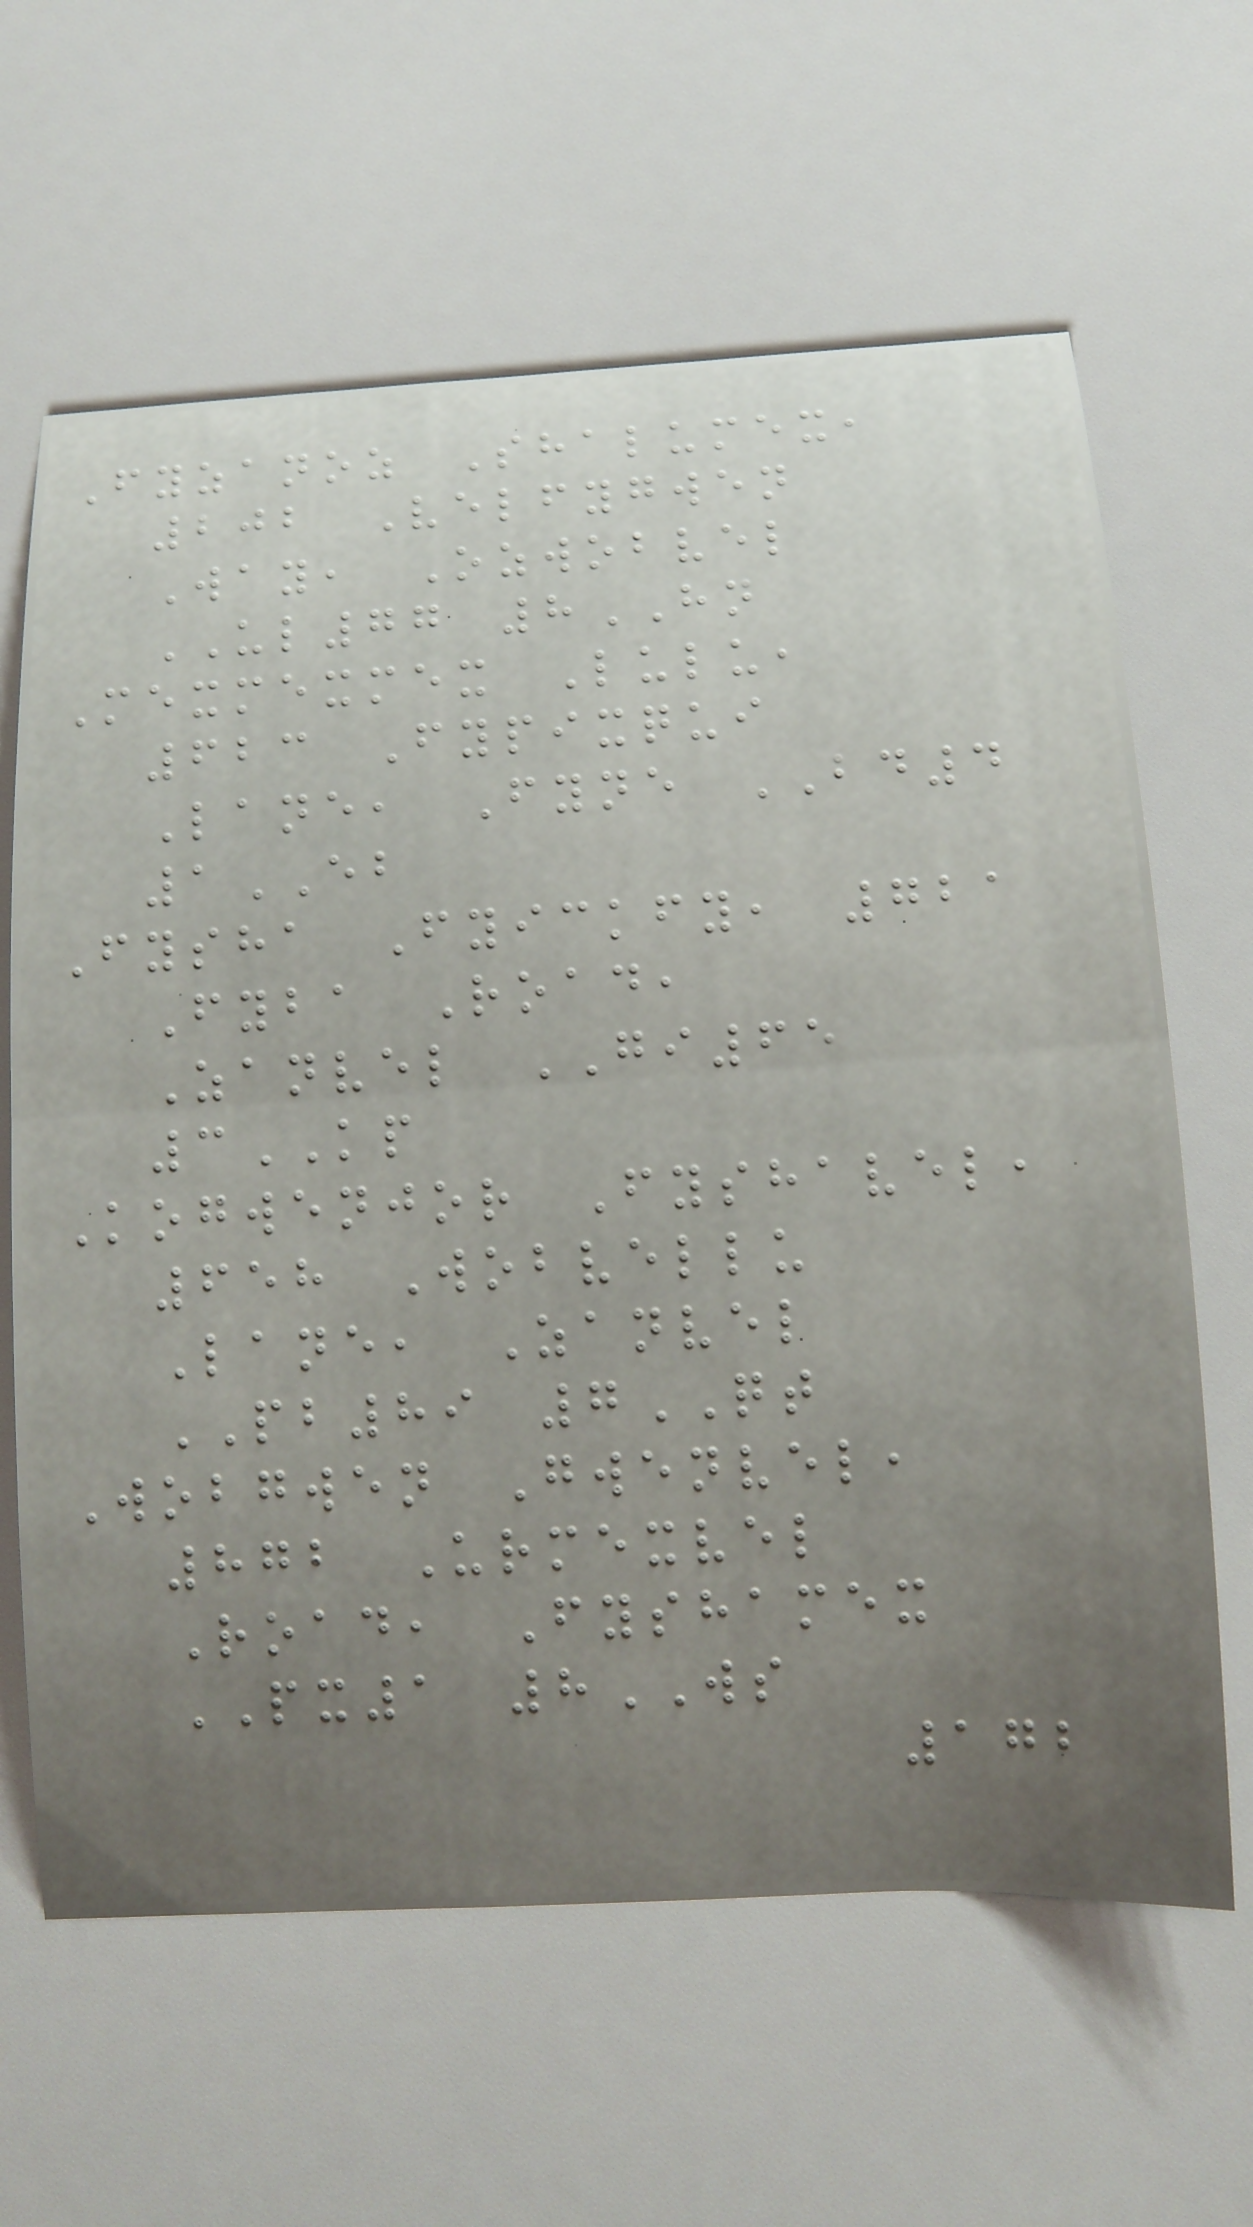Fyzanoz Shalumex,
202 Velfygwen
Way, Ozwobvel
UL77 8HN
Mexmexmex Lulu,
623 Fypixqui
Lane, Fyne BD4
1EB
Fysha Fyickfy, 721
Fyba Road,
Zanvel GI65
3KP
Kogwenjor Fyshavel,
658 Wobvellu
Lane, Zanvel
PB89 7QT
Wobgwen Gwenvel,
872 Urmexvel
Road, Fyshamex
PX1 8WS
172
